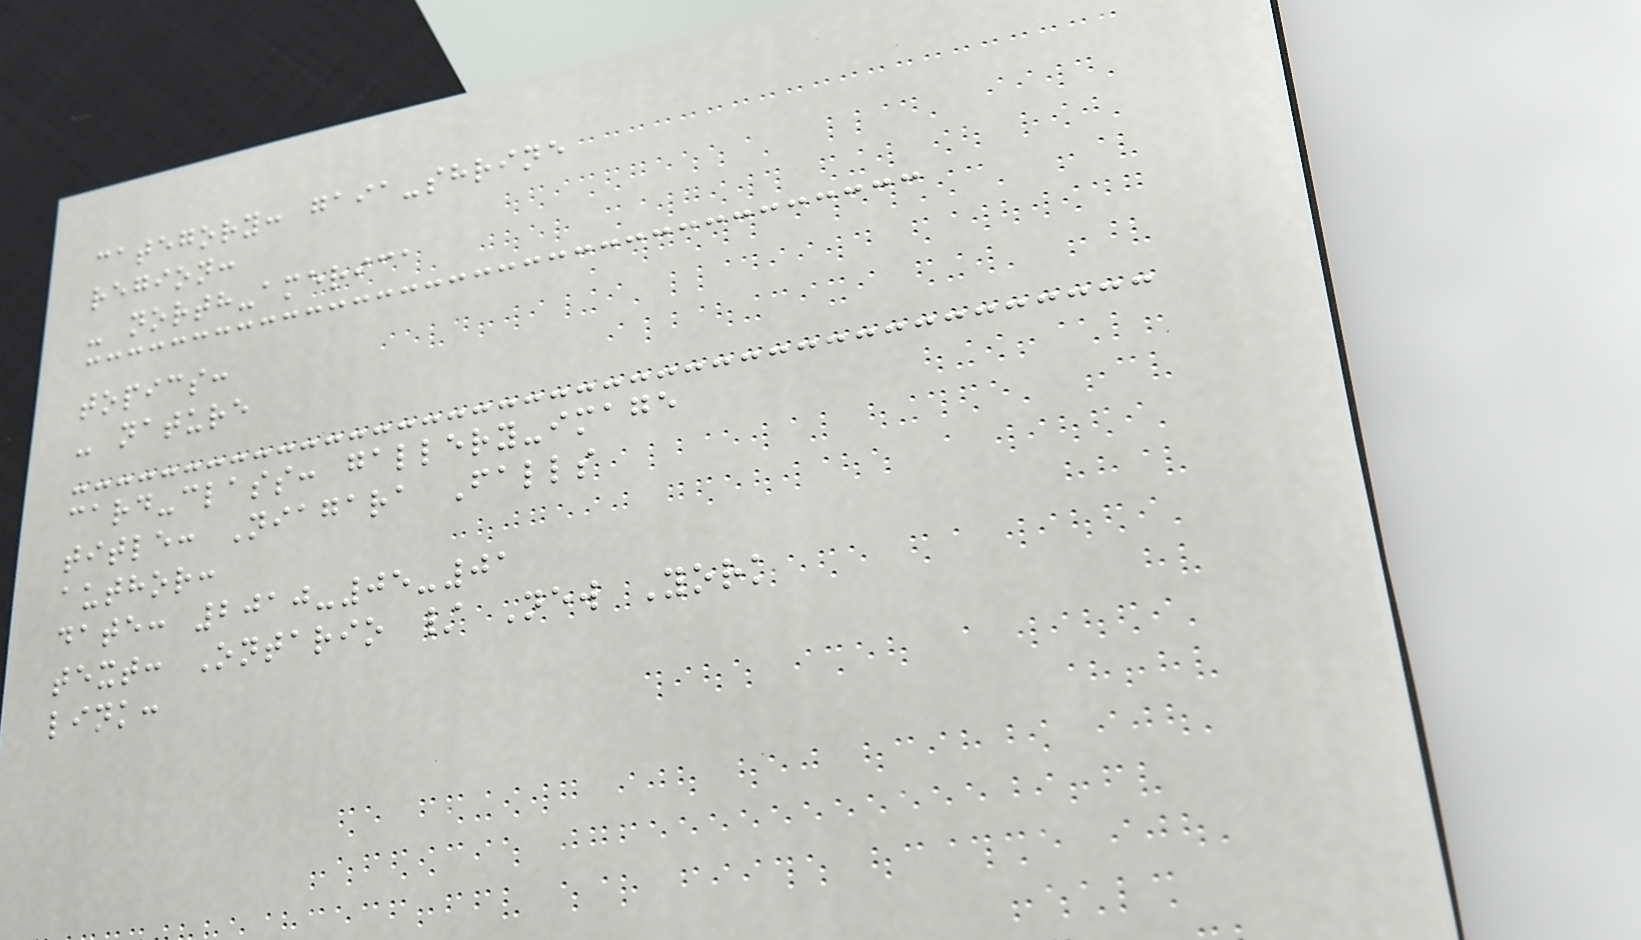category: gaia-shrine
region:
- north-america
topics:
- nature
card-class: gallery-image
title: Niagara Falls
author:
date: 2010-05-01
text: Ontario / New York
link:
